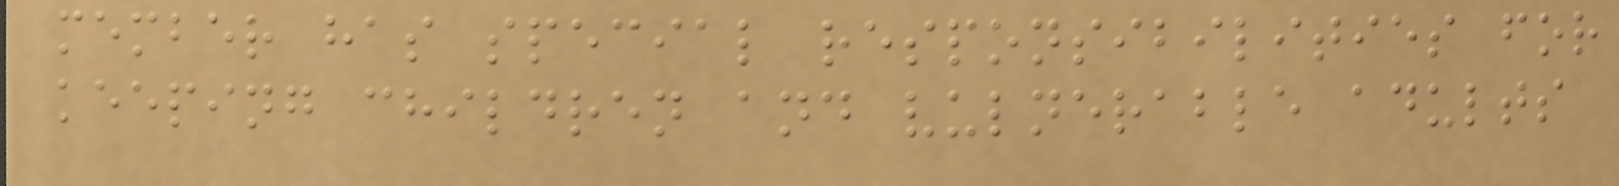member has special responsibilities for
keeping children and vulnerable adults
